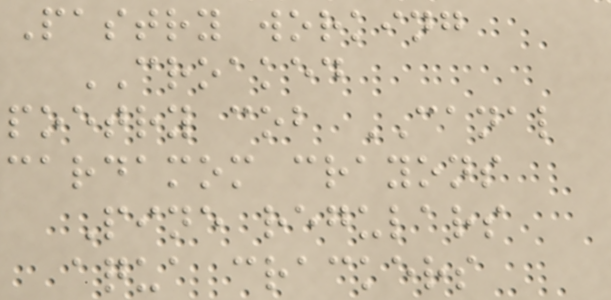Pastry working
CROAKED
poetry cob CANAL
cardamom crayons
Pine regulars
aqua crackers
